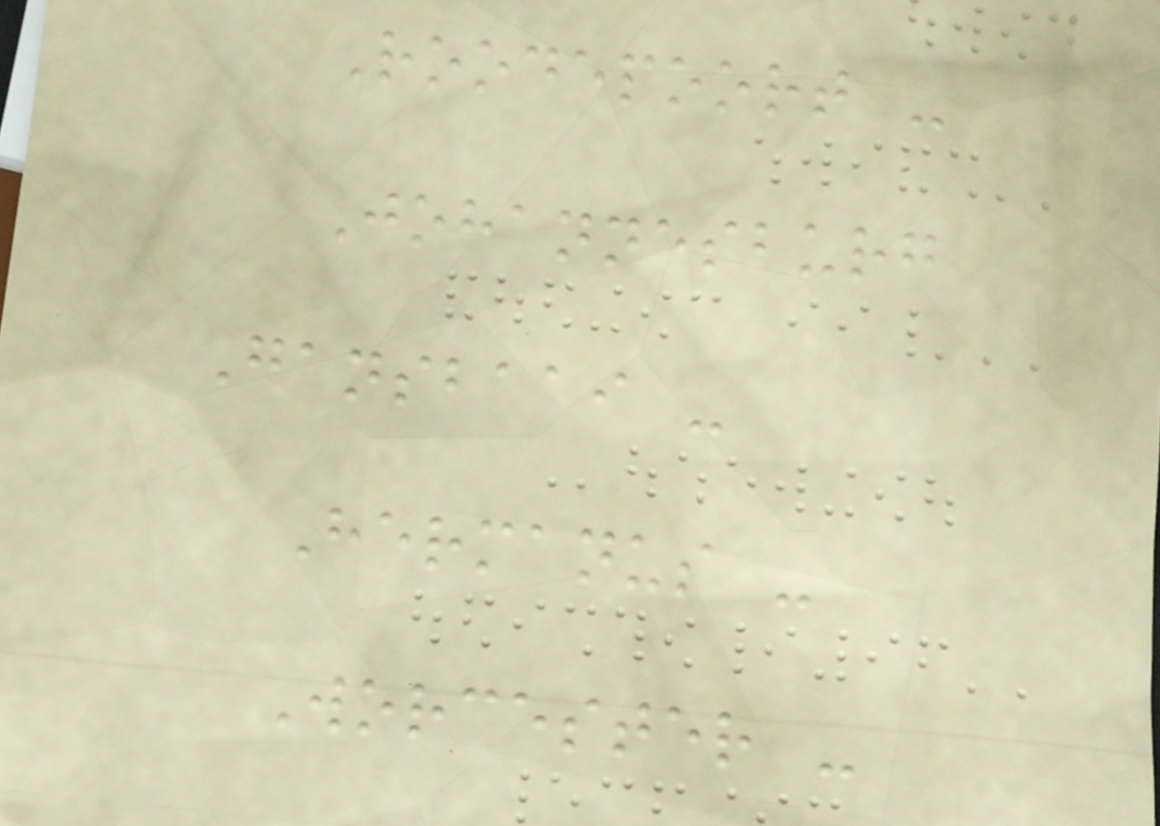Roodepoort -
Johannesburg
Gansbaai -
Hermanus -
Worcester -
